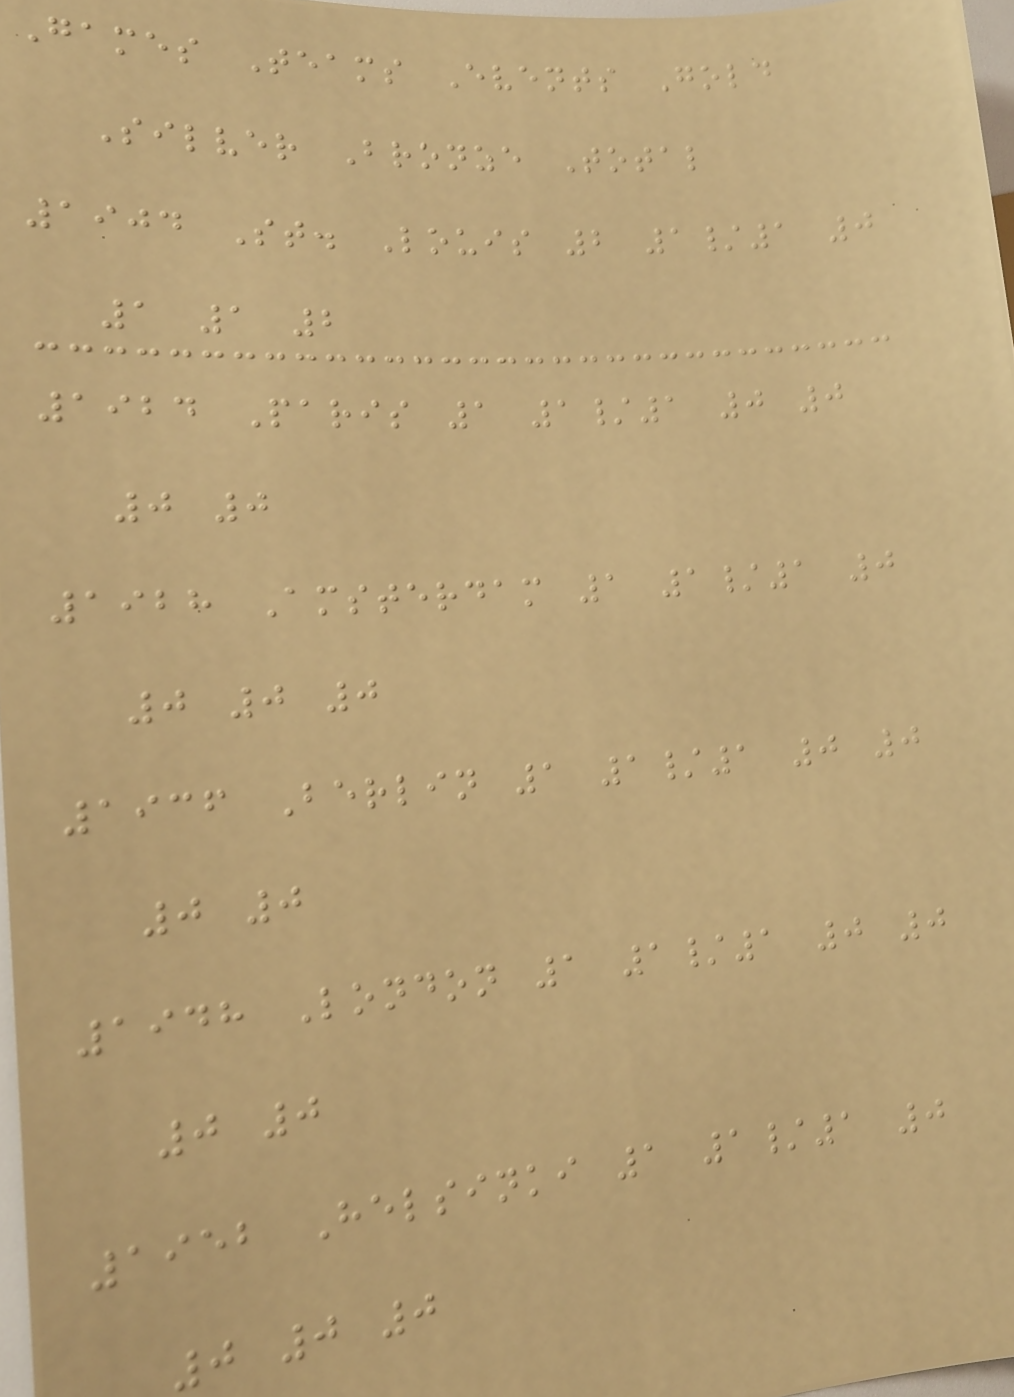Games Teams Events Gold
Silver Bronze Total
1904 St. Louis 2 1/1 0
1 1 2
1924 Paris 1 1/1 0 0
0 0
1928 Amsterdam 1 1/1 0
0 0 0
1936 Berlin 1 1/1 0 0
0 0
1948 London 1 1/1 0 0
0 0
1952 Helsinki 1 1/1 0
0 0 0
